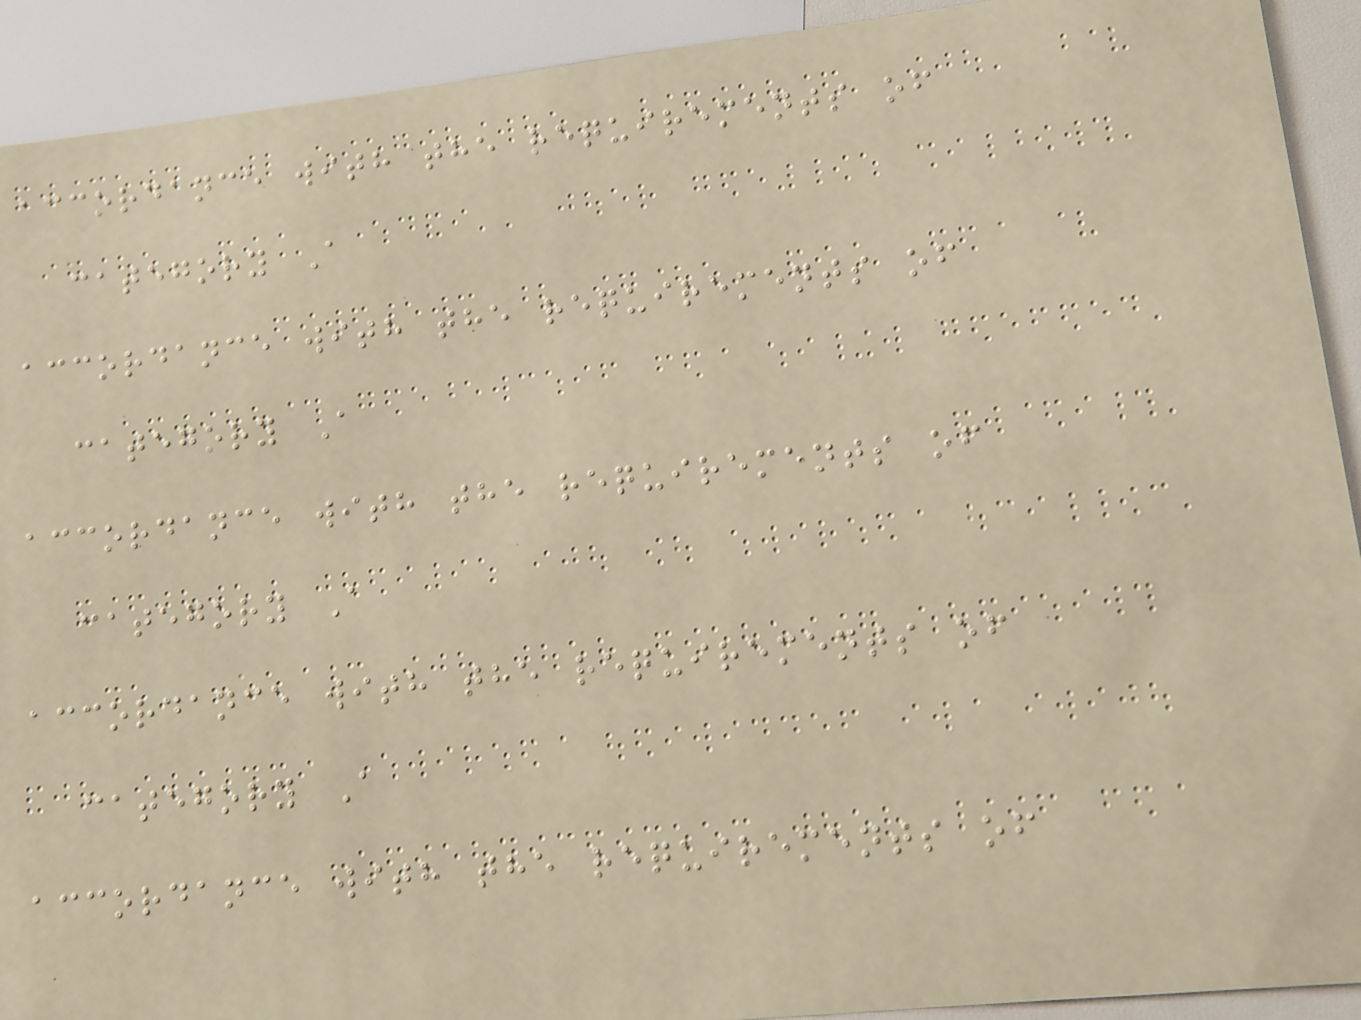accordance with the requirements of
category A
accordance with the requirements of
category A
accordance with the requirements of
category A
accordance with the requirements of
category A
accordance with the requirements of
